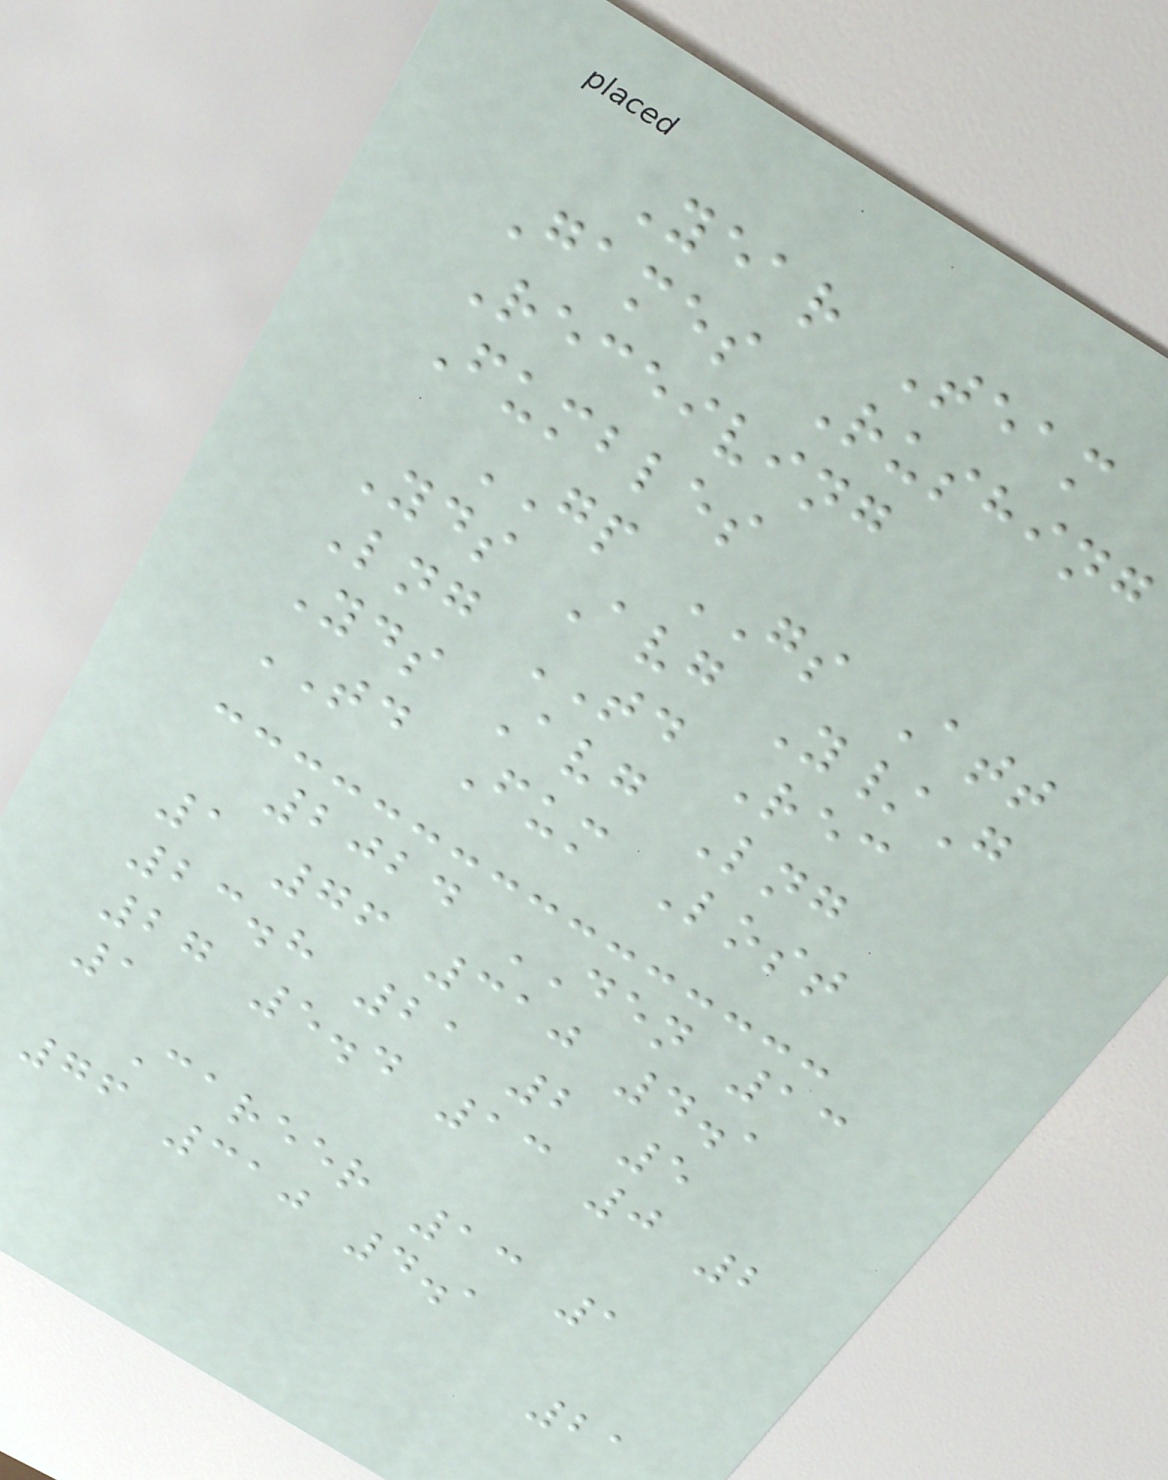Year Team
Games Rushing
Receiving
Fumbles
GP GS Att
Yds Avg Y/G
Lng TD Rec
Yds Avg Lng
TD Fum Lost
2024 DEN 13
1 76 310 4.1
23.8 21 2 5
27 5.4 13 0 2
1
Career 13 1
76 310 4.1
21
